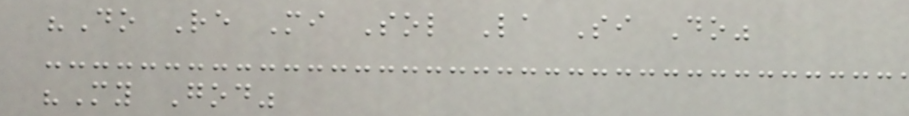"Do Re Mi Sol La Si Do"
"My God"
